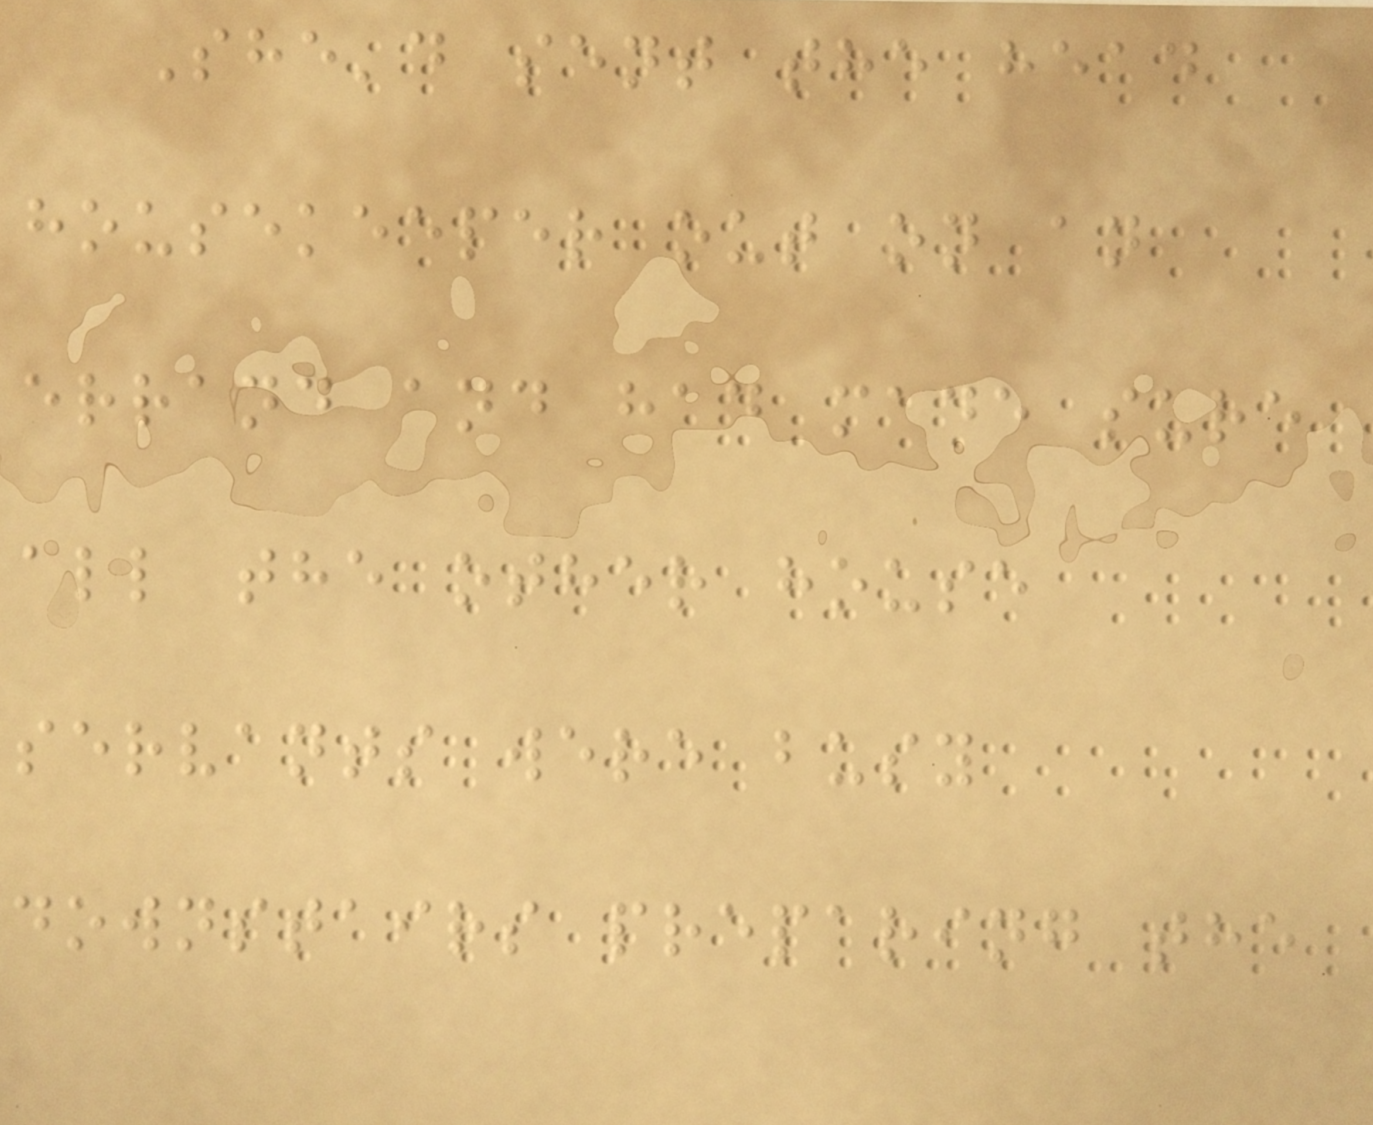She'd sent the head
housekeeper out on an
errand and had made sure
all the other house
servants were busy
downstairs preparing the
